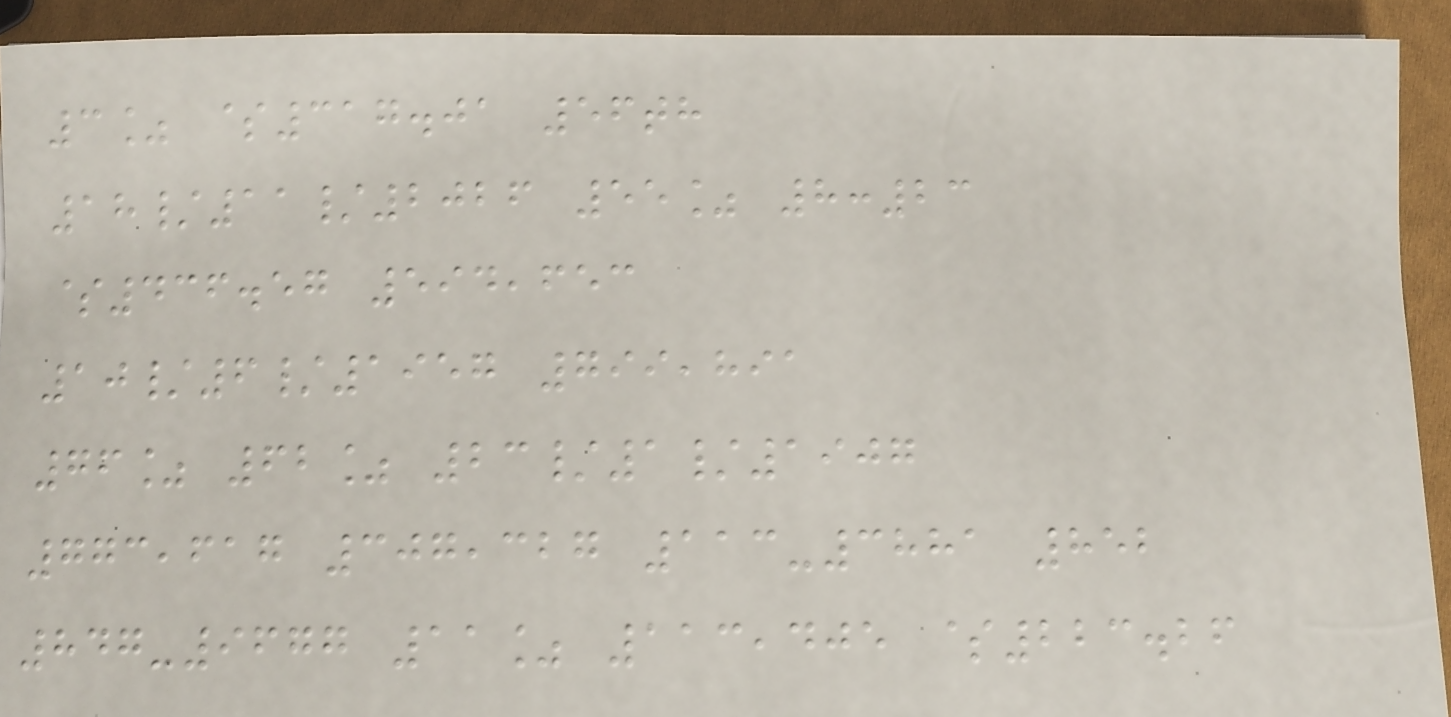3% $317.01 56th
18/11/2026 55% 8:23
$436.57 594,653
10/6/1957 799,891
76% 62% 23/1/1907
773,617 307,327 113-3881 852
847-9677 11% 113,405 $223.26
